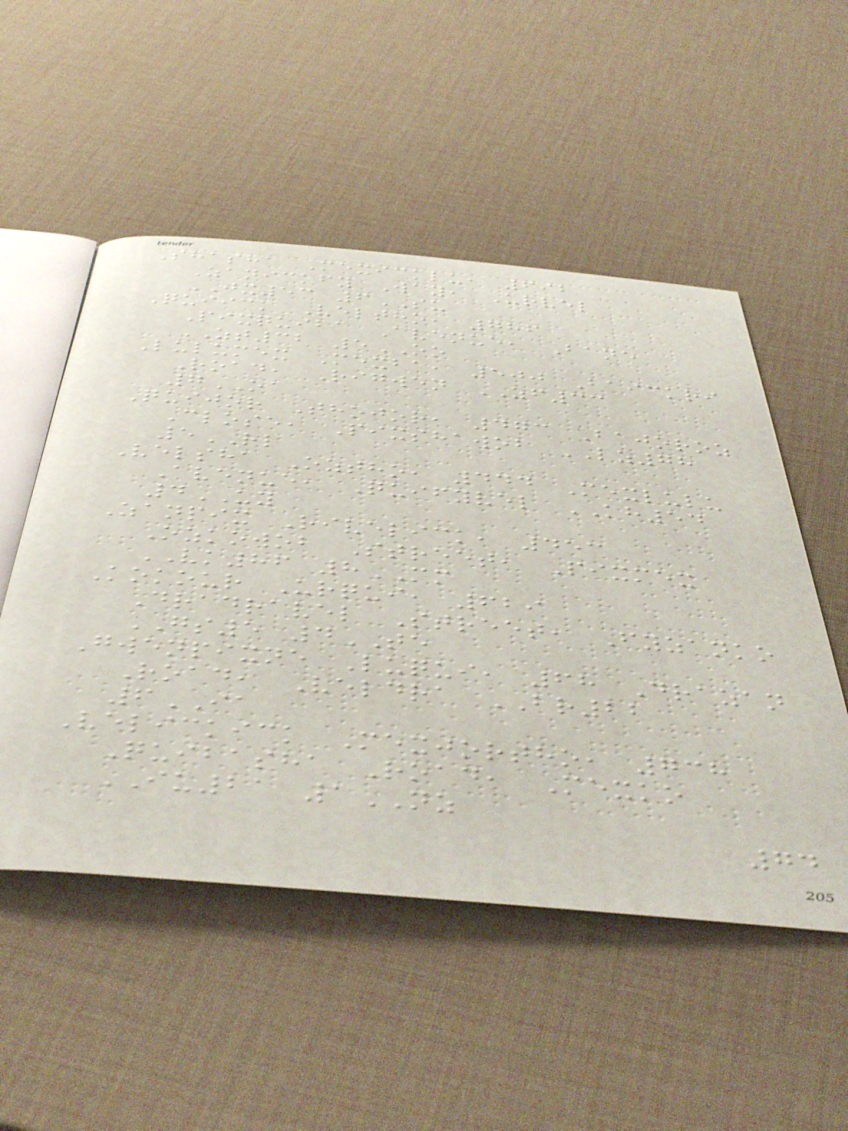Shasha Mexicklu, 692
Zanickfy Way, Urvel
JX53 6SU
Quiick Veltho, 786
Pixquiba Avenue, Bane
ZT32 5OO
Lulumex Mexba, 500 Baickri
Road, Rigwen ZF33
7OA
Quijor Thojor, 473 Bajoroz
Close, Pixshawob LZ78
5RL
Velsha Oztho, 444 Mexlulu
Avenue, Quifyvel KH54
4UY
Zanpix Rivelick, 453
Ozkowob Street, Pixmex
VK86 8MM
Kokour Urqui, 629
Dradravel Street, Fyzanko
GS5 4TE
Gwenpixne Luqui, 68 Drazan
Road, Veldra BR22
6IA
Velickick Mexjortho, 738
Quibasha Road, Mexko
IU21 1NZ
74
